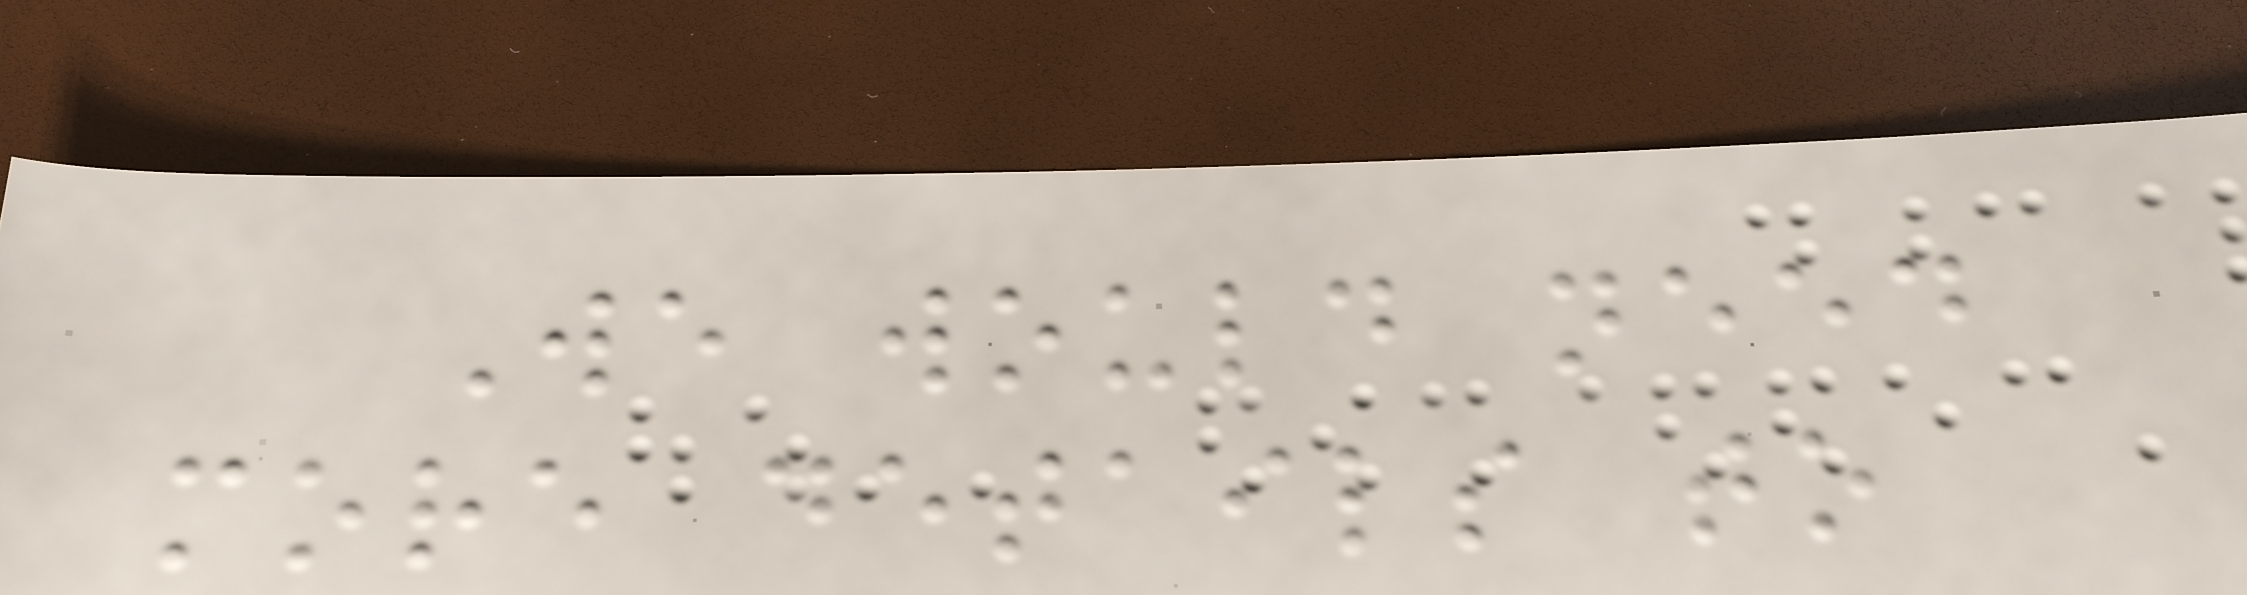We would need
more details to
